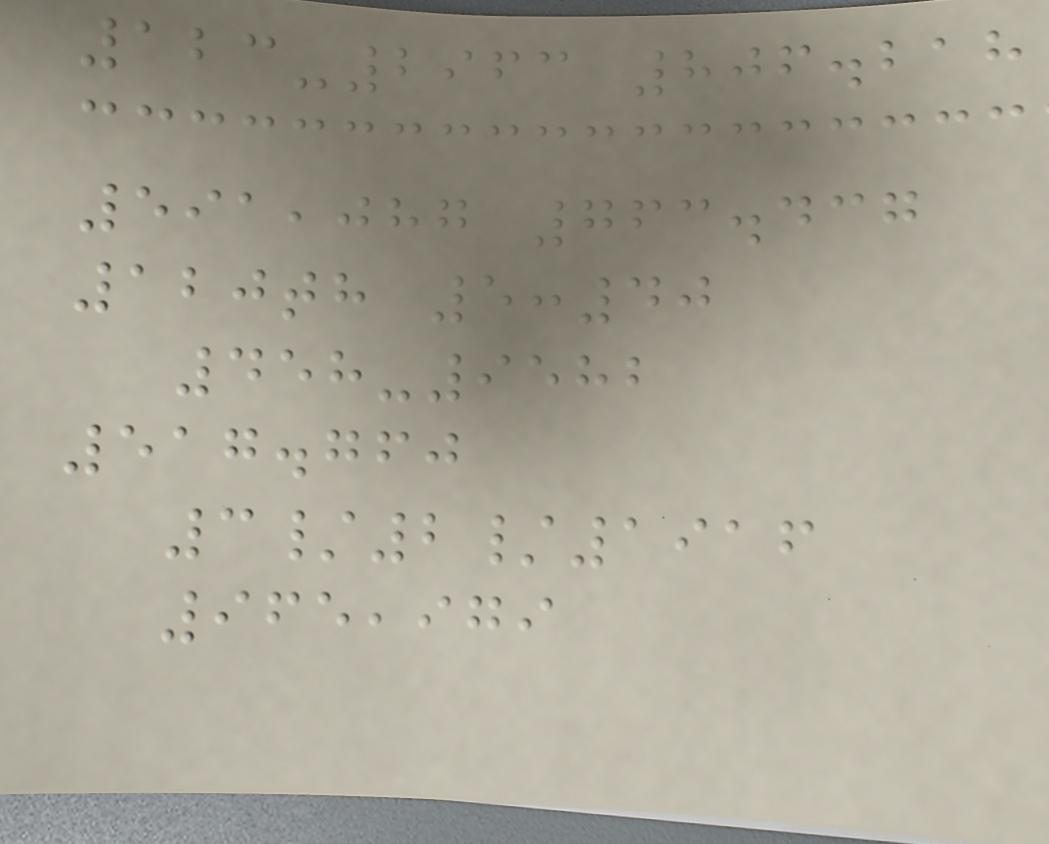123-2963 806.218
591,087 763.437
120th 5:40
458-9582
517.760
3/2/1916
965,979
